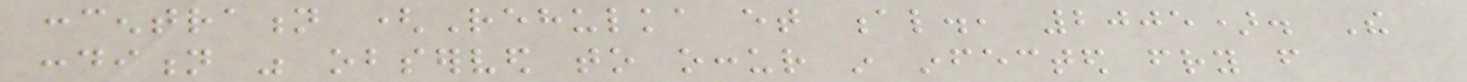concentration (Rehulka et al., 2005). The
condition was observed to occur in infected fry from
